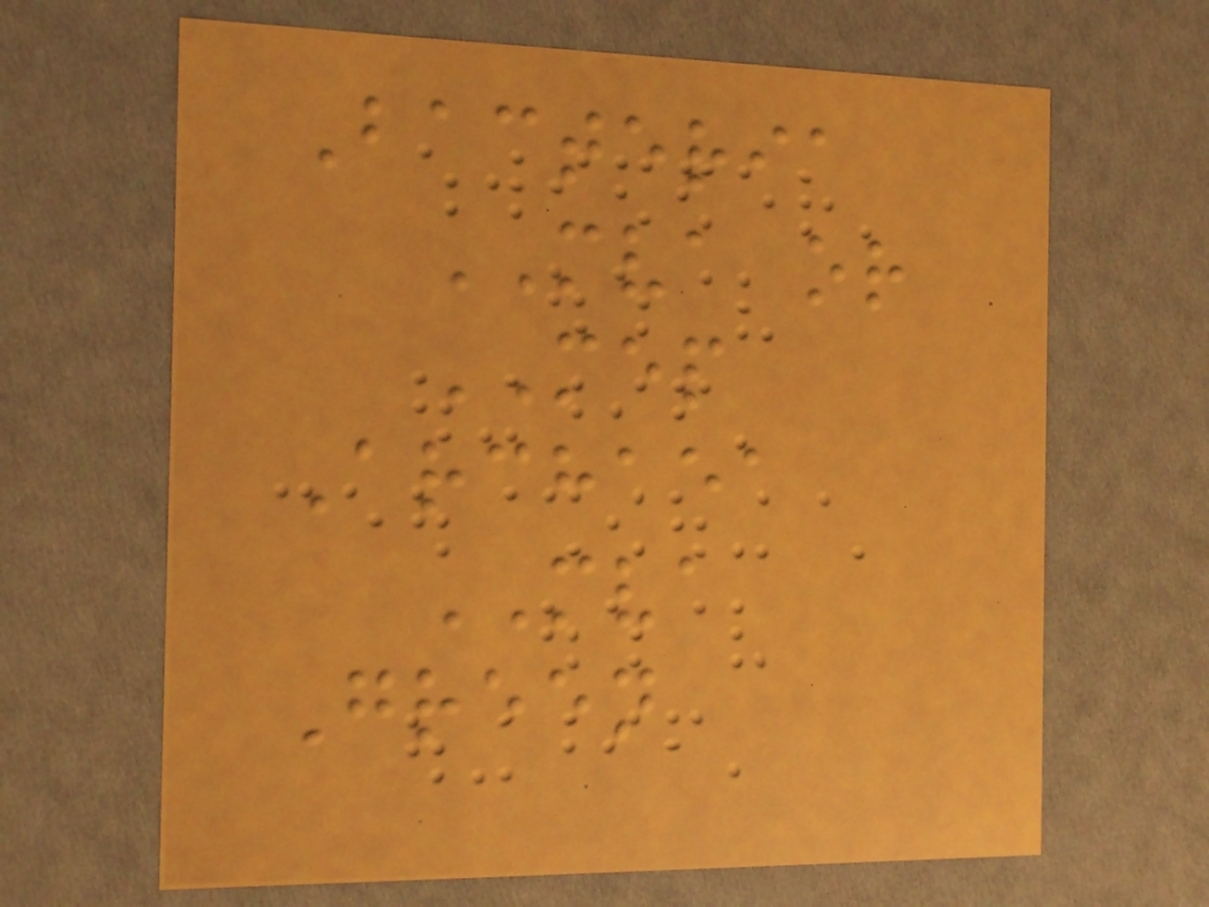Bacteria
MVA or
MEP
Archaea
MVA
Green
